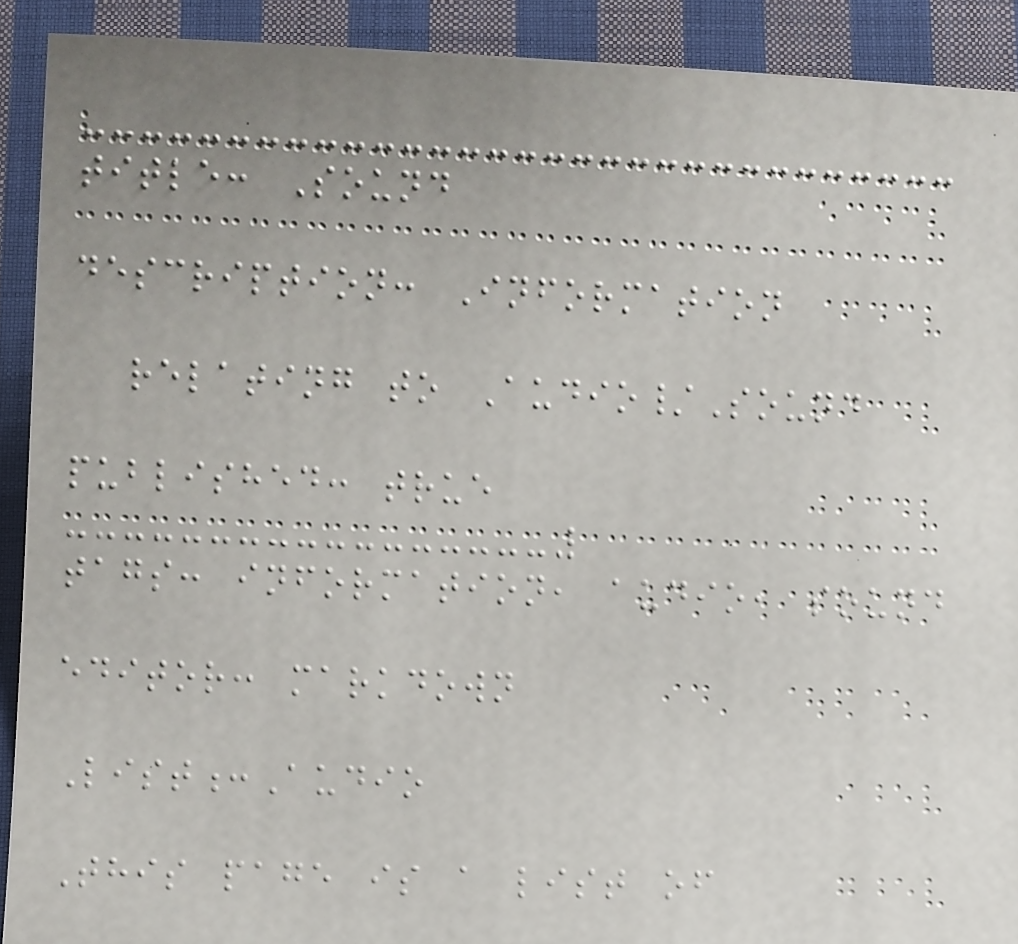title: Sound
description: Information
relating to Audio/Sound
published: true
tags: information, audio, sound
editor: markdown
List:Audio
This page is a list of
